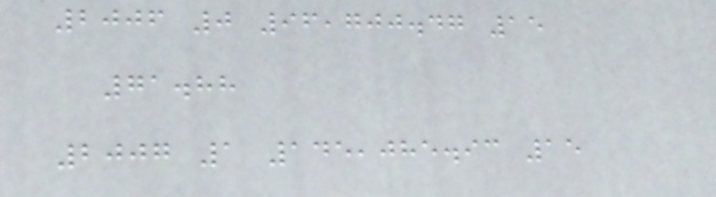2006 0 96,700.47 15
71.88
2007 1 145,085.93 15
